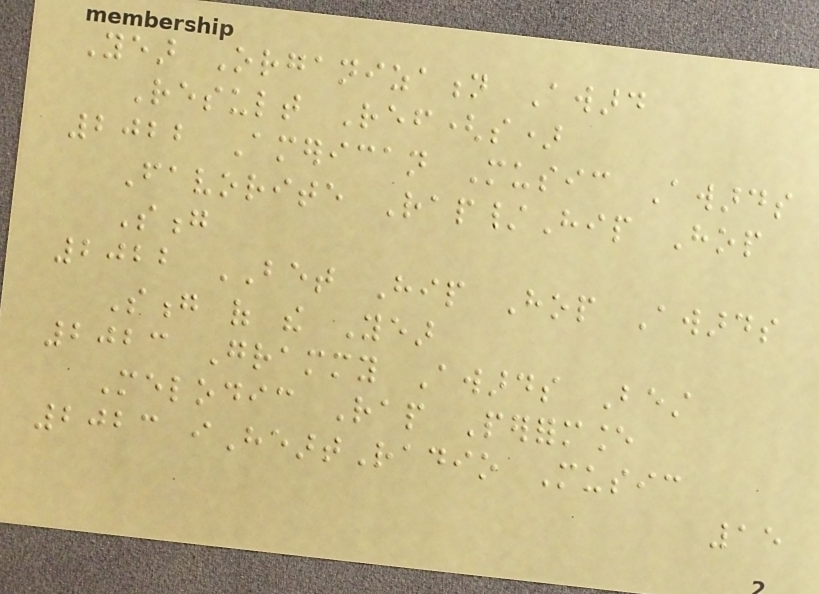Year Organization Award
Result Ref(s)
2022 American Music Awards
Favorite Rap/Hip Hop
Song
2022 BET Hip Hop Awards
Song of the Year
2023 Grammy Awards Best
Melodic Rap Performance
2023 iHeartRadio Music
15
